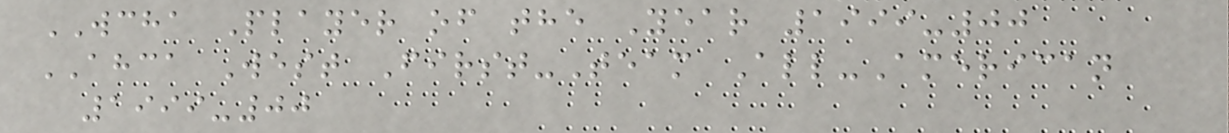WCHA Player of the Year 1999-00
AHCA West First-Team All-American
1999-00
